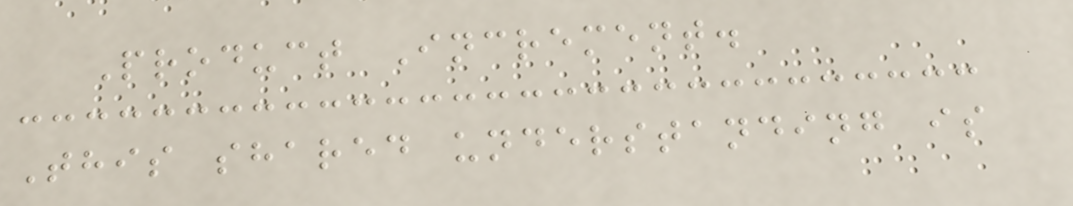Product Increment.
This shared understanding is
